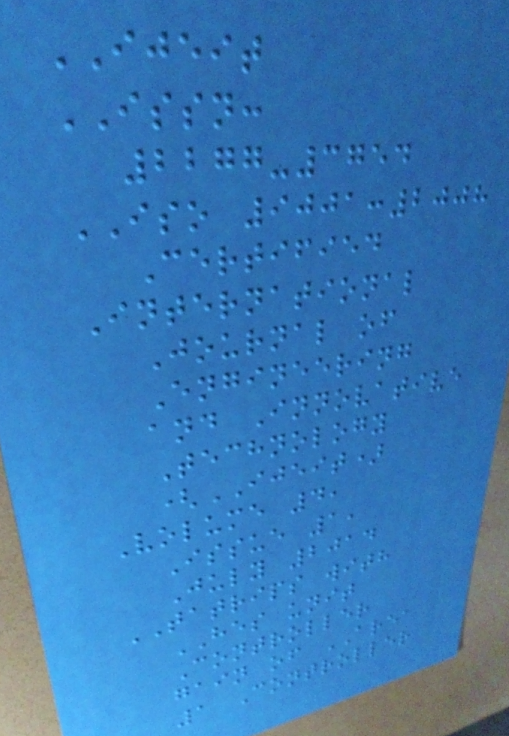IJEIT
ISSN:
2277-3754
ISO 9001:2008
Certified
International
Journal of
Engineering
and Innovative
Technology
(IJEIT)
Volume 4,
Issue 1,
July 2014
TATRIPS with
HES unit
Controller
gain of AREA
1 Controller
